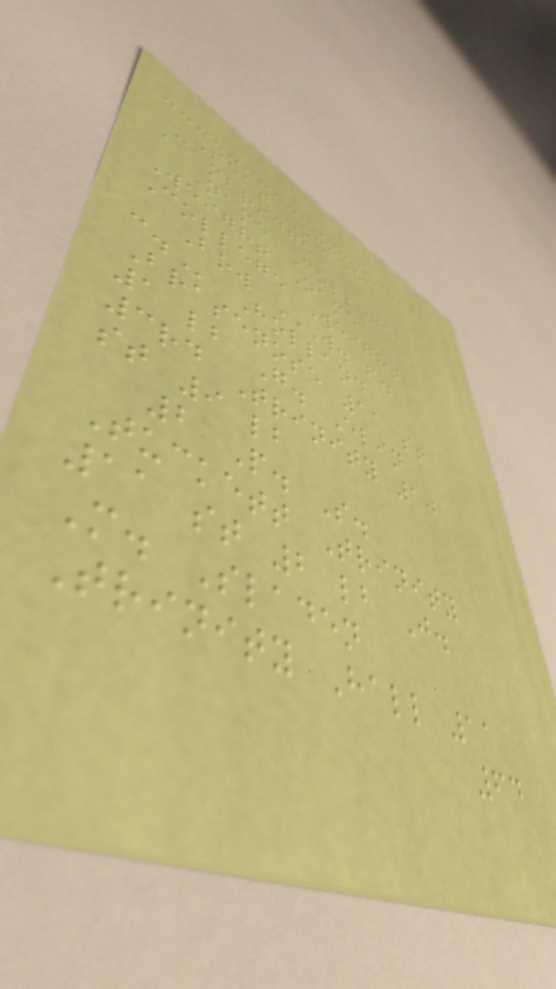Seat Oxford
Cambridge
Name College
Weight Name
College Weight
Bow W. F.
C. Holland
Brasenose 11 st
1 lb G. Elin
3rd Trinity 10
st 9 lb
2 P. S.
Tuckett Trinity
11 st 2 lb J.
M. Sladen
Trinity Hall 11
64
